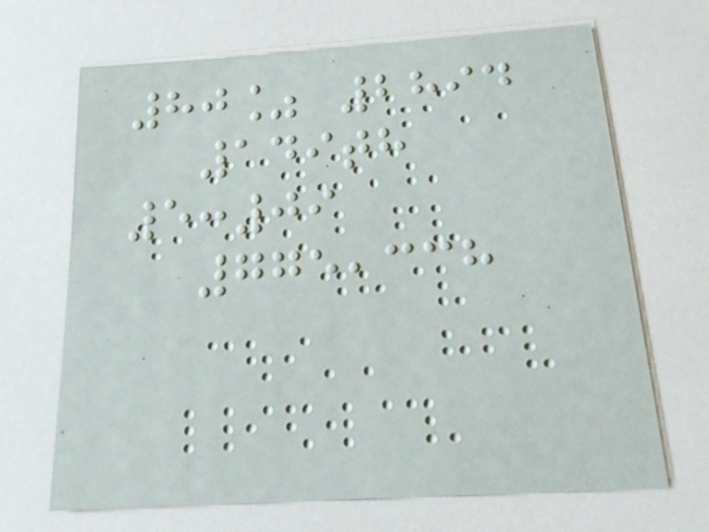80% 2894
149th
5:09
775,338
